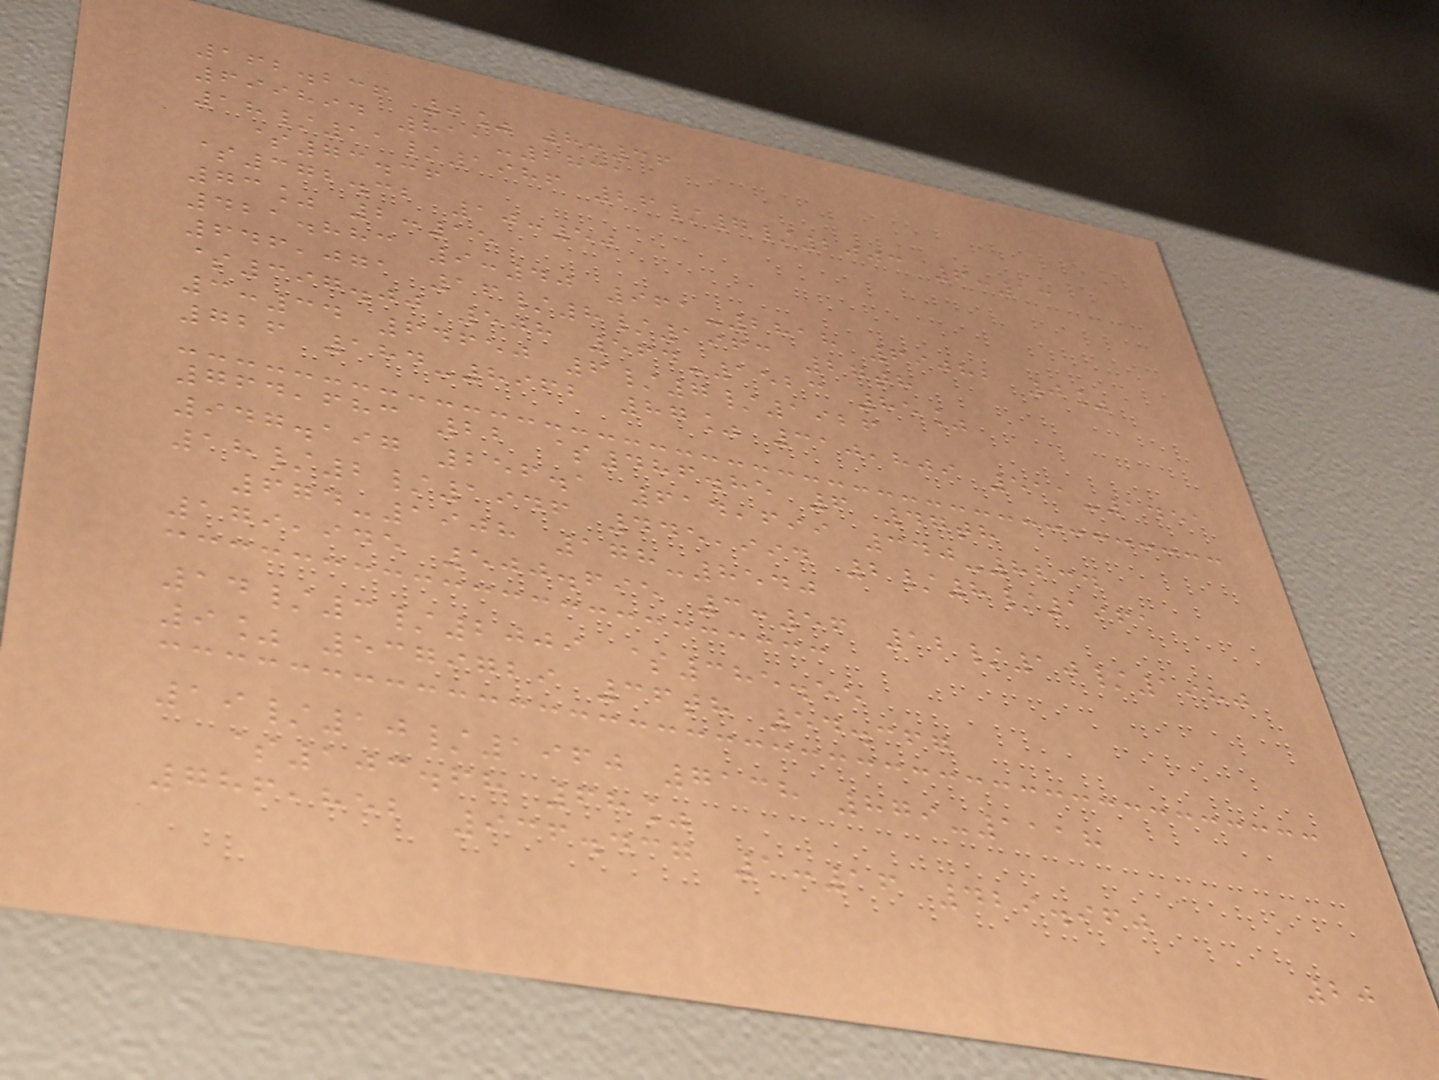162.236 0% 8:36
699894 811-2831
18/11/1986 26/7/2003 6:13
$73.36
$372.32 10:50
73% 2:15
421.883 9:40 961-2818 69082 0%
646,071 16/8/1963 27th
$397.00 508 564-1523 85%
3:34 64650 6/7/1926
726 184-8962 87% 310,809 511-1451
764,683 22 $486.85 6 47th
947.197 256.1 614,699 340-8234
18/2/1946 445,994 2/8/1961
674-1908 178-8540
179,945 500.695 3:56 12/10/1980
14/3/2009 $385.55
9% 5379729 36th 54.367
19/10/1960 7138 879-1118
$103.68 68%
786,852 936.437 1:16 429.960
20
